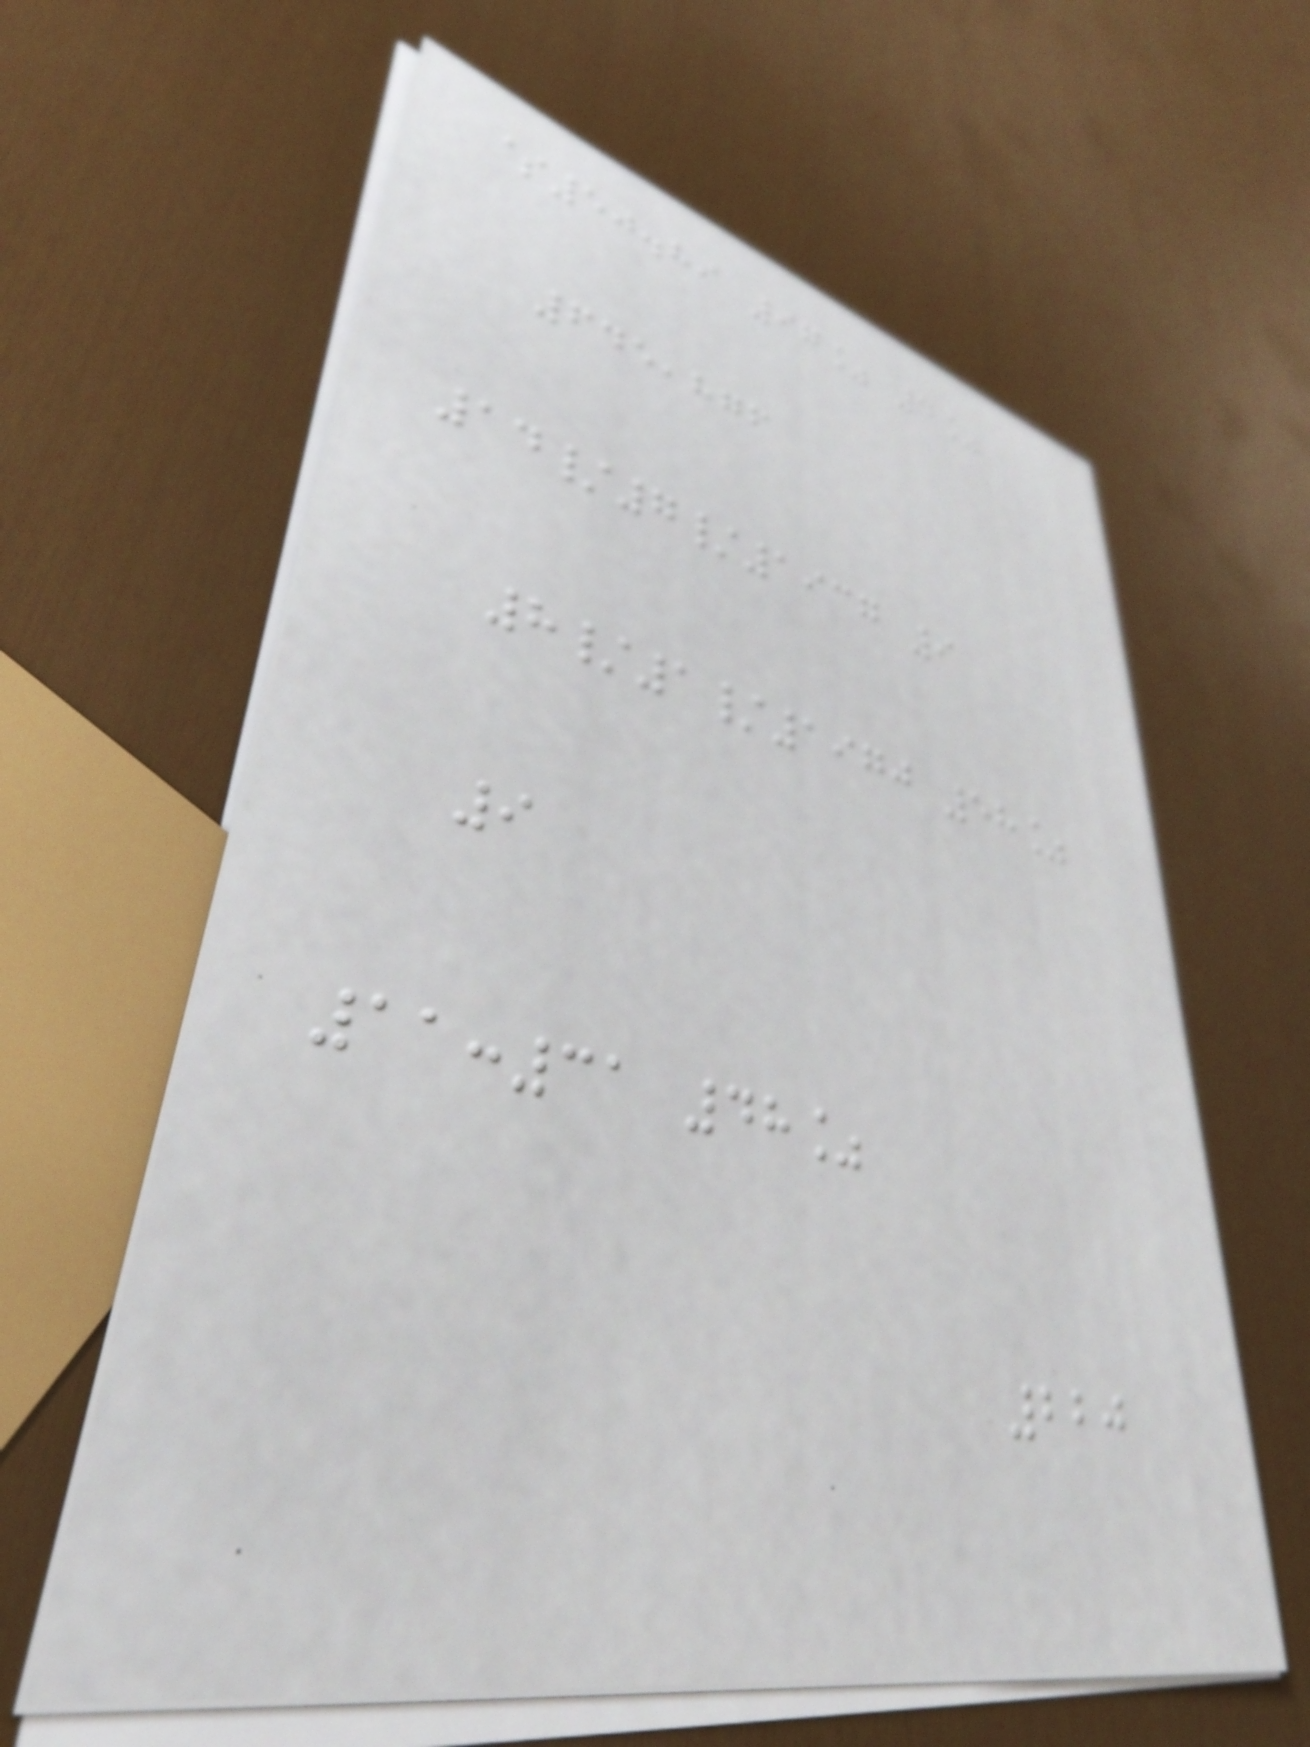$50.89 97% 4%
645,876
14/7/1937 9
8/1/1970 58%
9
11:31 48%
220
